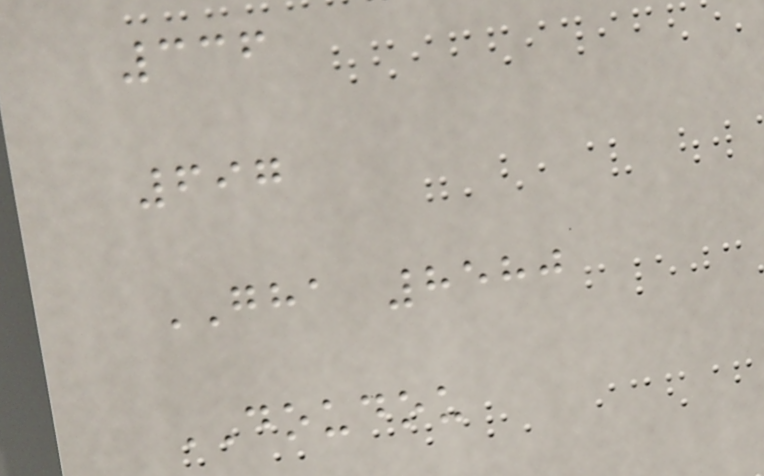336
697
GHA 8580
DOUDOU
